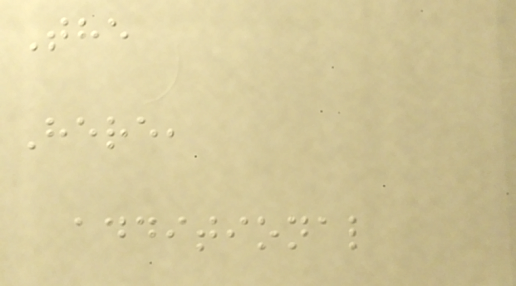The
Here,
additional
